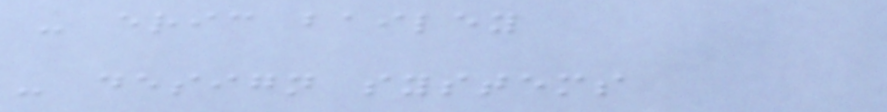- eric bailey
- design systems
